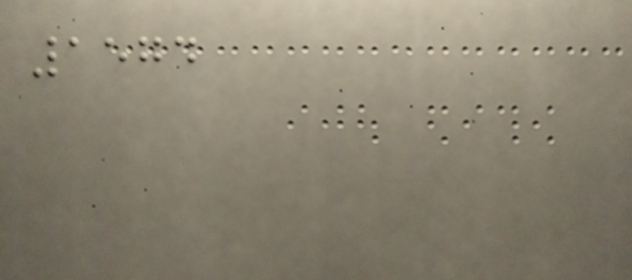1574
